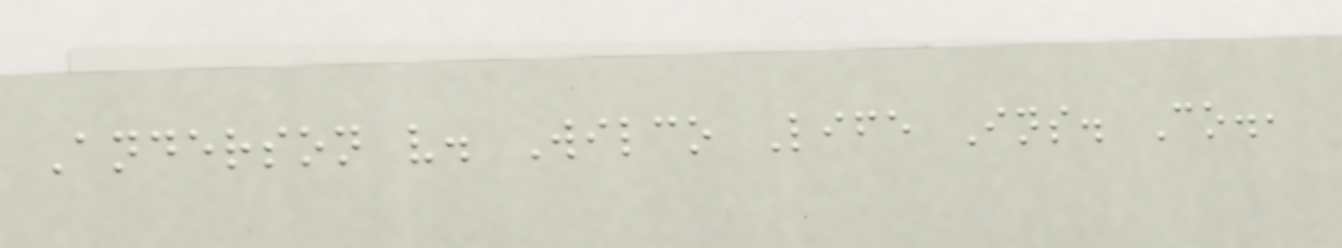Anderson v. Wilco Life Ins. Co.,
